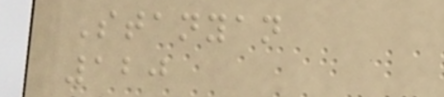Stanyan
120
